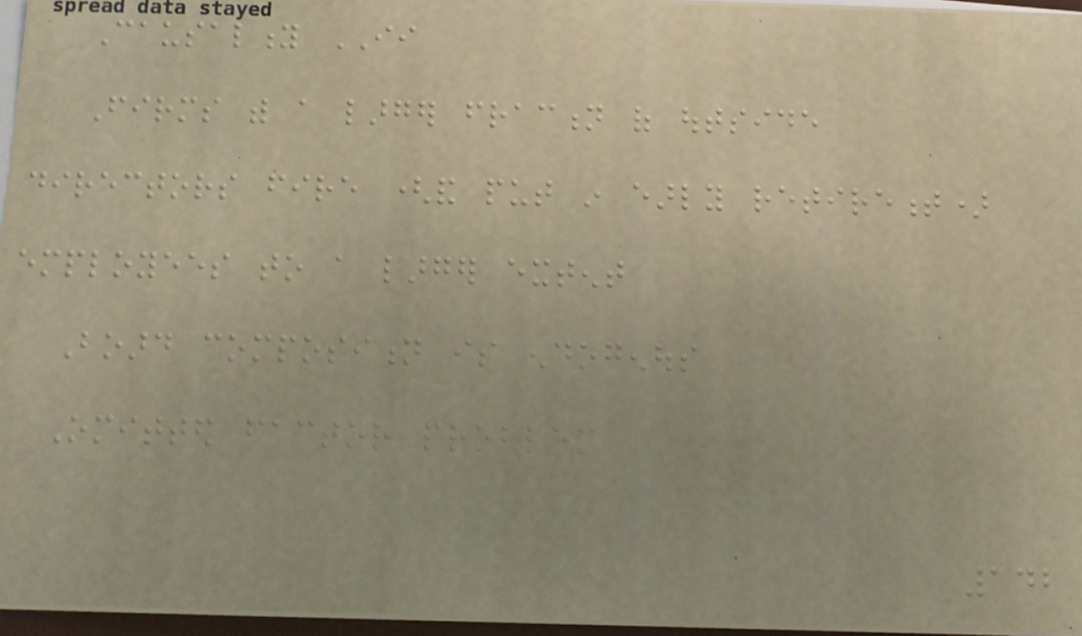Causality II
Firms with a larger fraction of outside
directors fire (and put in early retirement)
employees to a larger extent
Board composition is endogenous
Omitted factor problem
142
